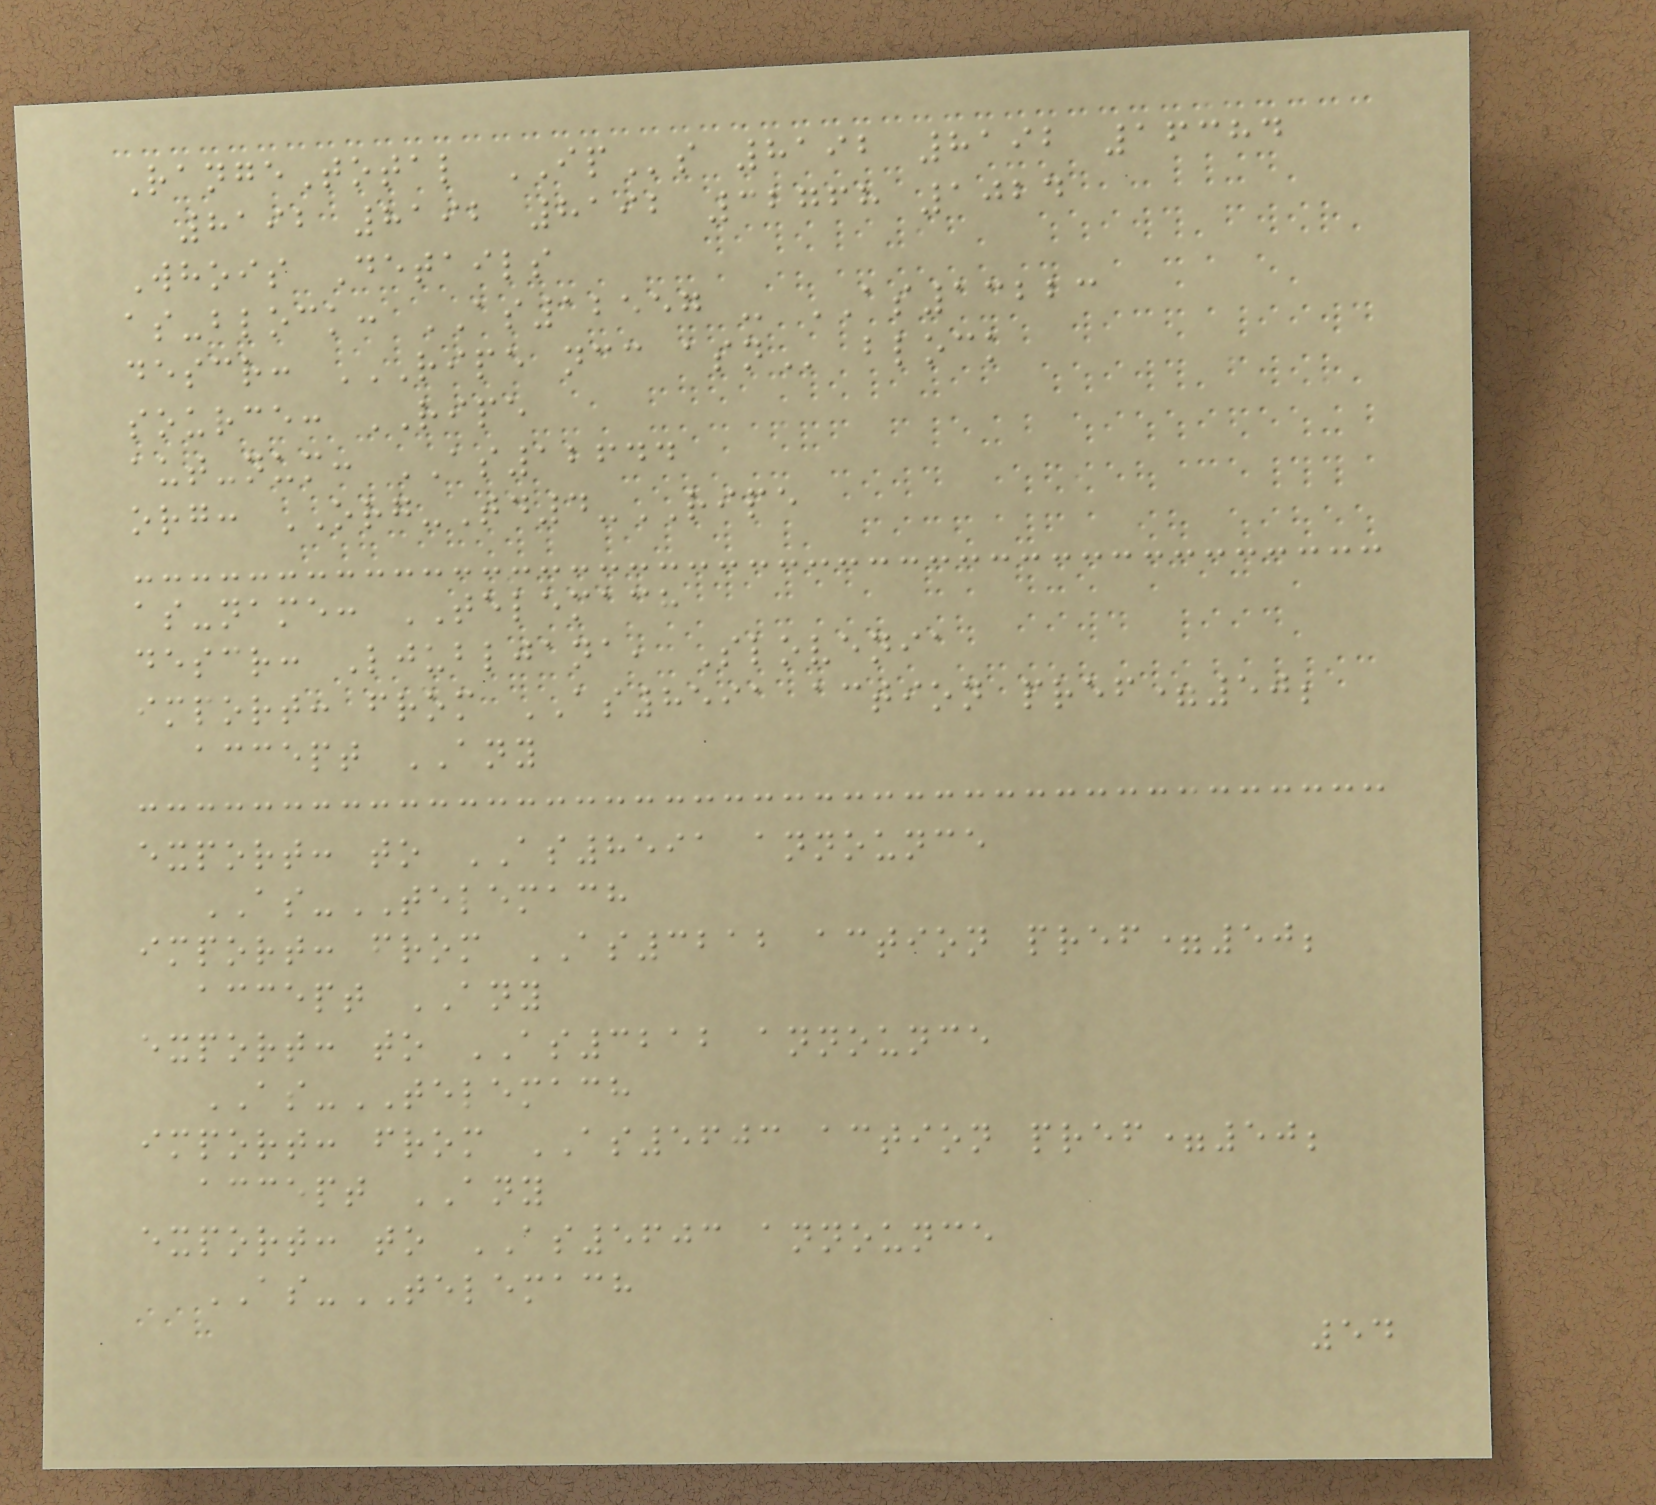RangeTotal IPs 8192 8192 16384
8192 8192 8192 32768 1024
Whois Details
as-block: AS12557 - AS13223
descr: RIPE NCC ASN block
source: RIPE
aut-num: AS12644
org: ORG-Td4-RIPE
as-name: TELEMACH
descr: Ljubljana, Slovenia
import: from AS8591 action pref=50;
accept ANY
export: to AS8591 announce
AS-TELEMACH
import: from AS3212 action pref=50;
accept ANY
export: to AS3212 announce
AS-TELEMACH
import: from AS5603 action pref=50;
accept ANY
export: to AS5603 announce
AS-TELEMACH
54
